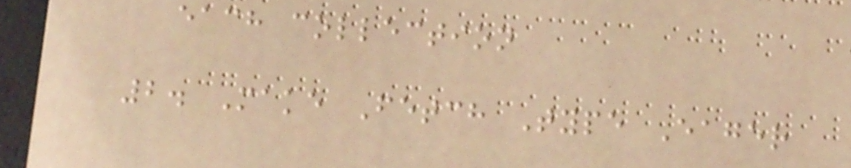each collection
2. Make Fetch Type Eager
